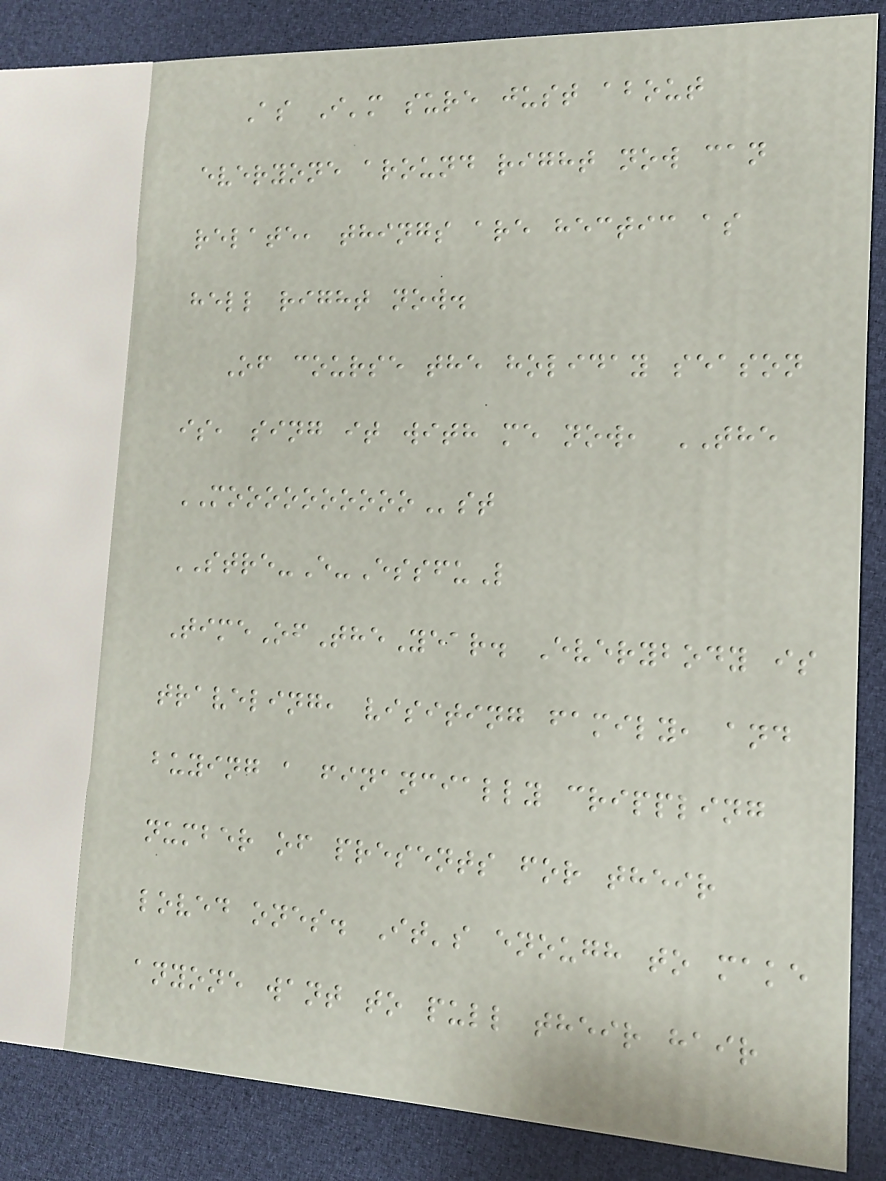As I'm sure just about
everyone around right now can
relate, things are hectic as
hell right now.
Of course the holiday season
is, sing it with me now, THE
MOOOOOOOOOOst
STRE-E-EssfuL
TimeOfTheYear. Everybody is
traveling, visiting family, and
buying a financially crippling
number of presents for their
loved ones. It's enough to make
anyone want to pull their hair
